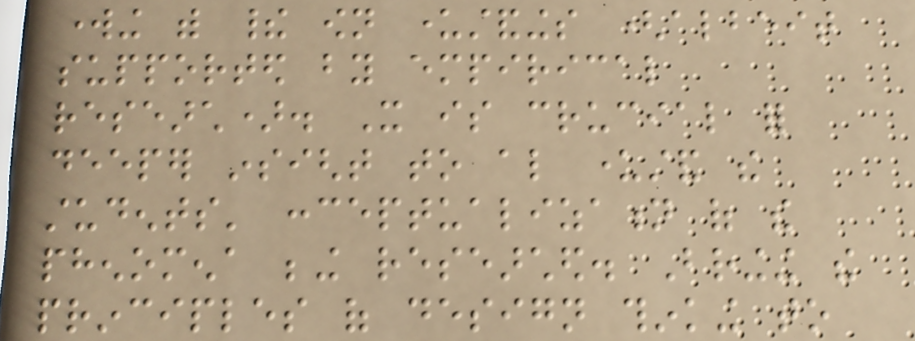working with their own understandings (albeit
supported by empirical
research). It is crucial for
deeper insight to also understand the
students' conceptualization of the
phenomena being researched. Bringing the
principles of design thinking to
